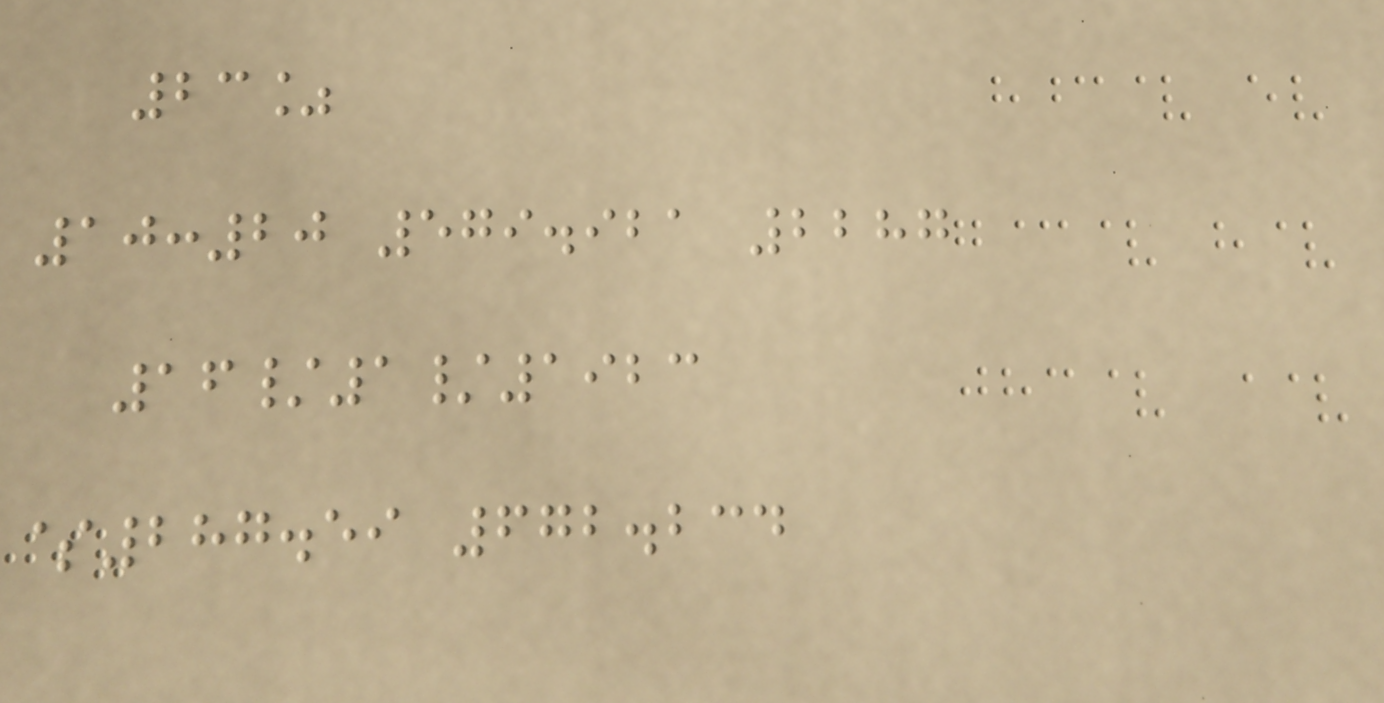23%
10:20 579.921 2287
16/1/1923
$287.59 672.234
